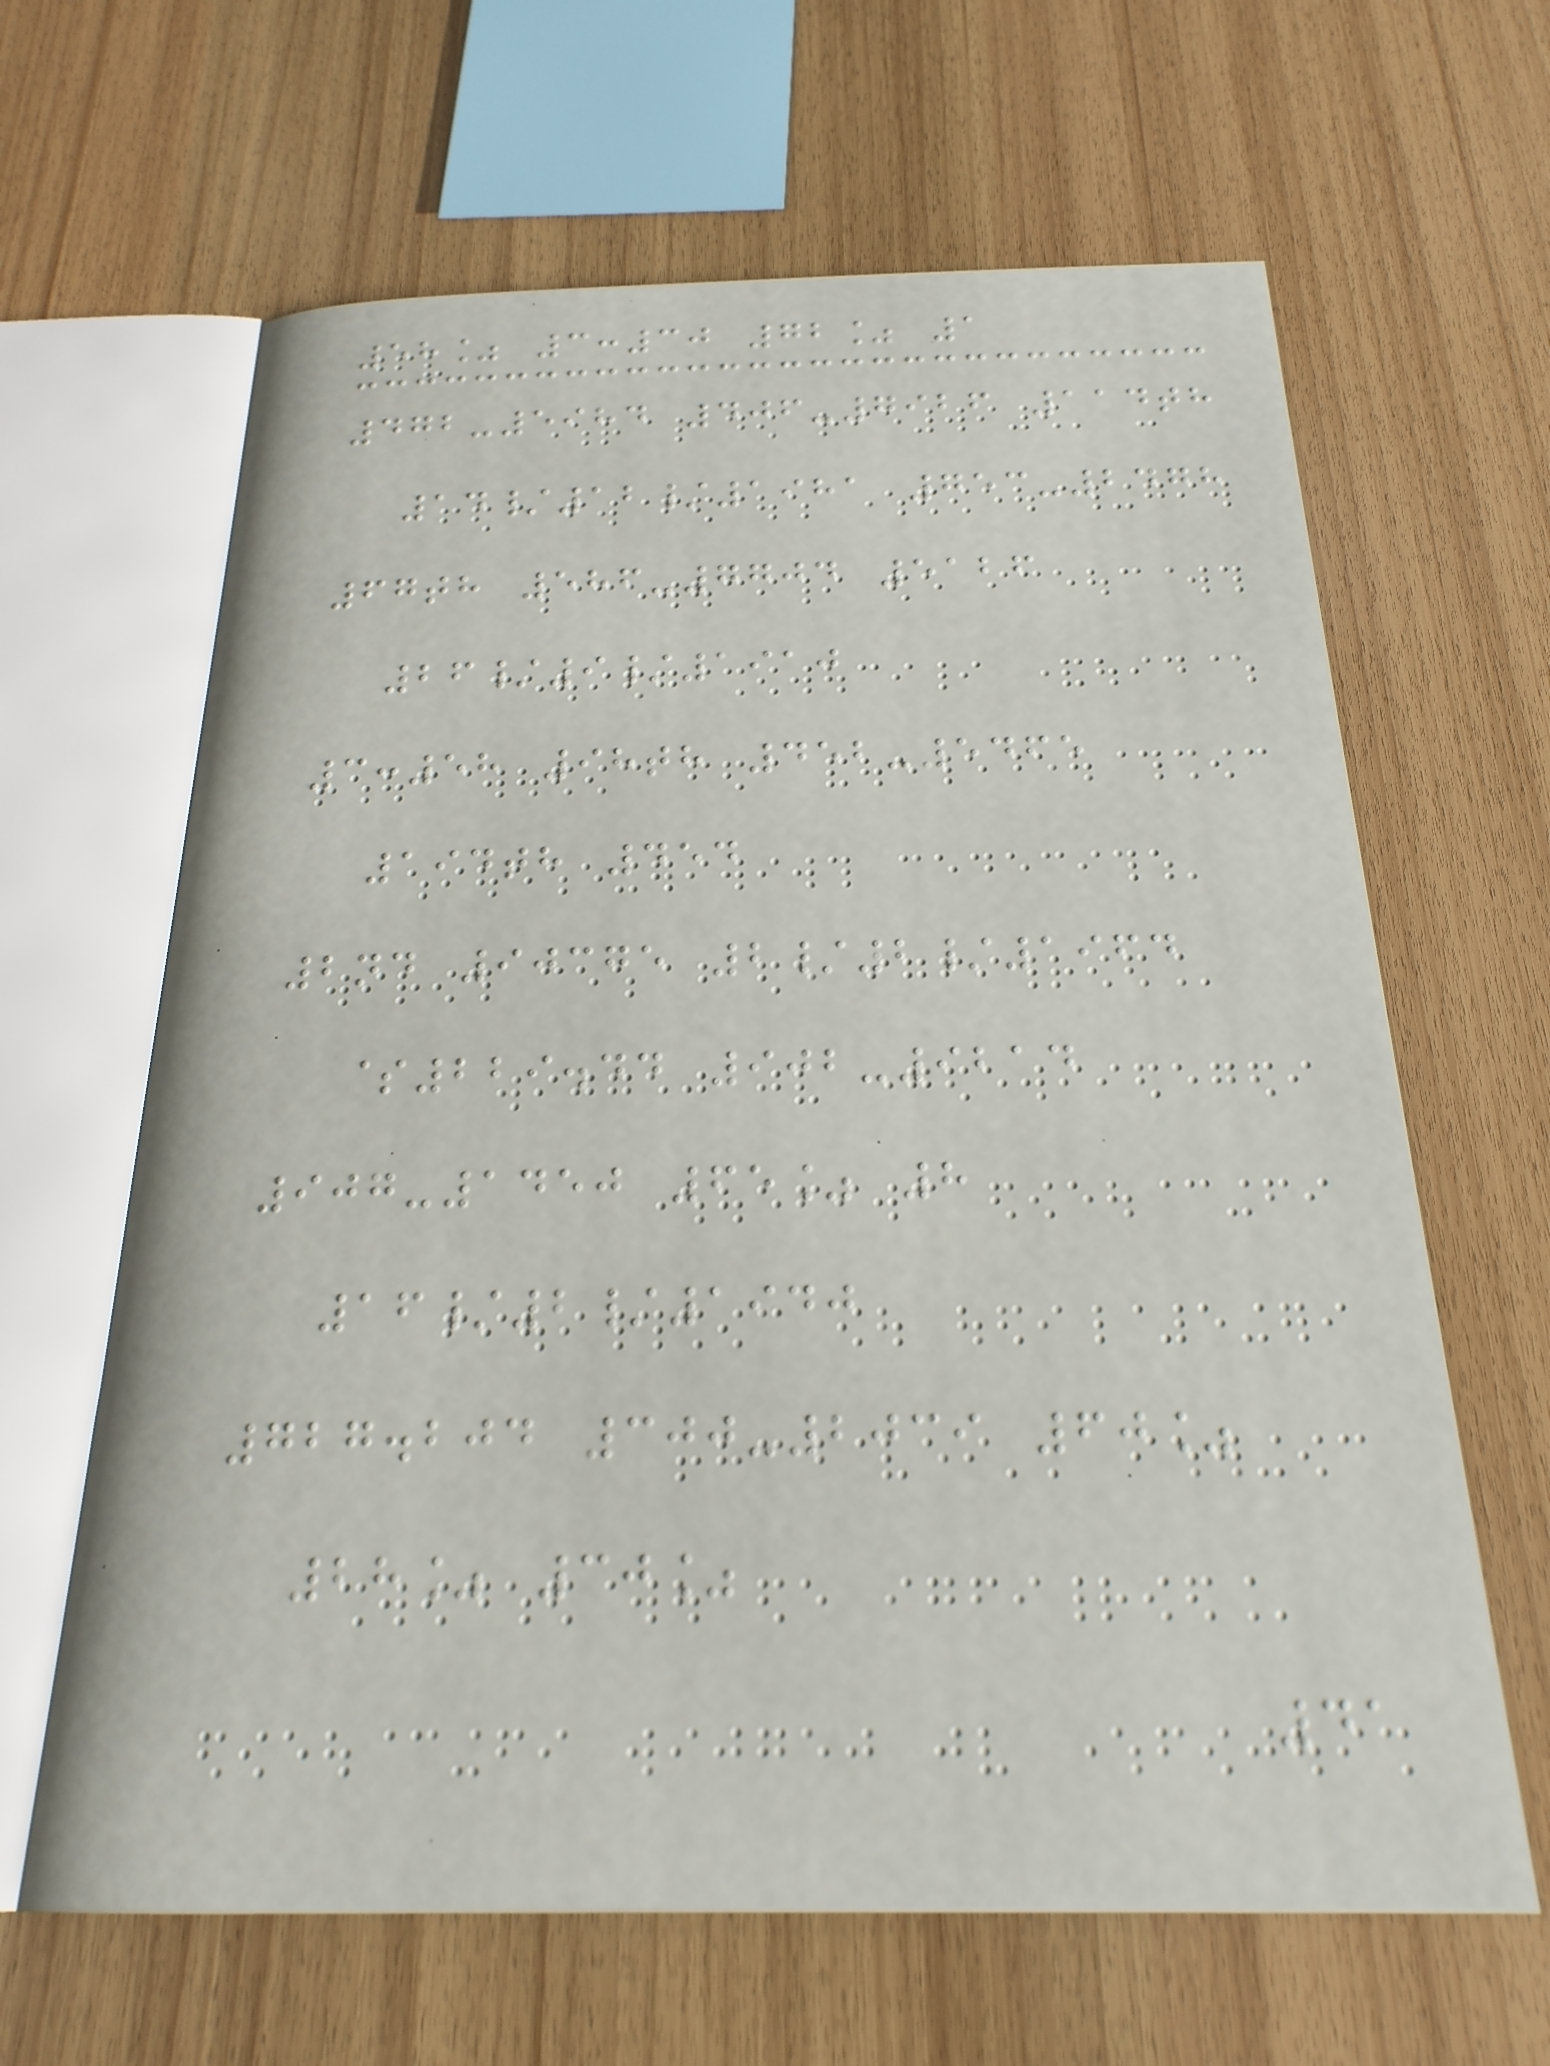58% 3:30 72% 1
472-5984 406-7926 114th
14/12/1981 753-2478
67th 586-7704 5126
26/9/1910
3:58 98th 452-5465
194th 454
2nd 90375 2/2/1964
$229.44 902-9214
907-1450 65% 8
16/2/1940
727.204 300-2039 60%
28% 30%
41
